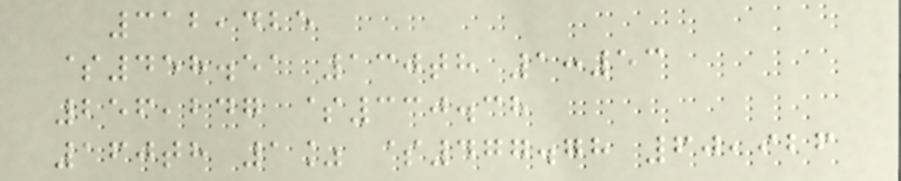312,425
$458.51 130th 1:53
256,247 $330.38
160th 1% $477.78 60,926
